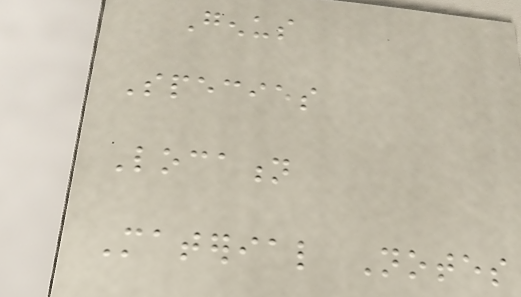Genus
Species
Location
Material Notes
